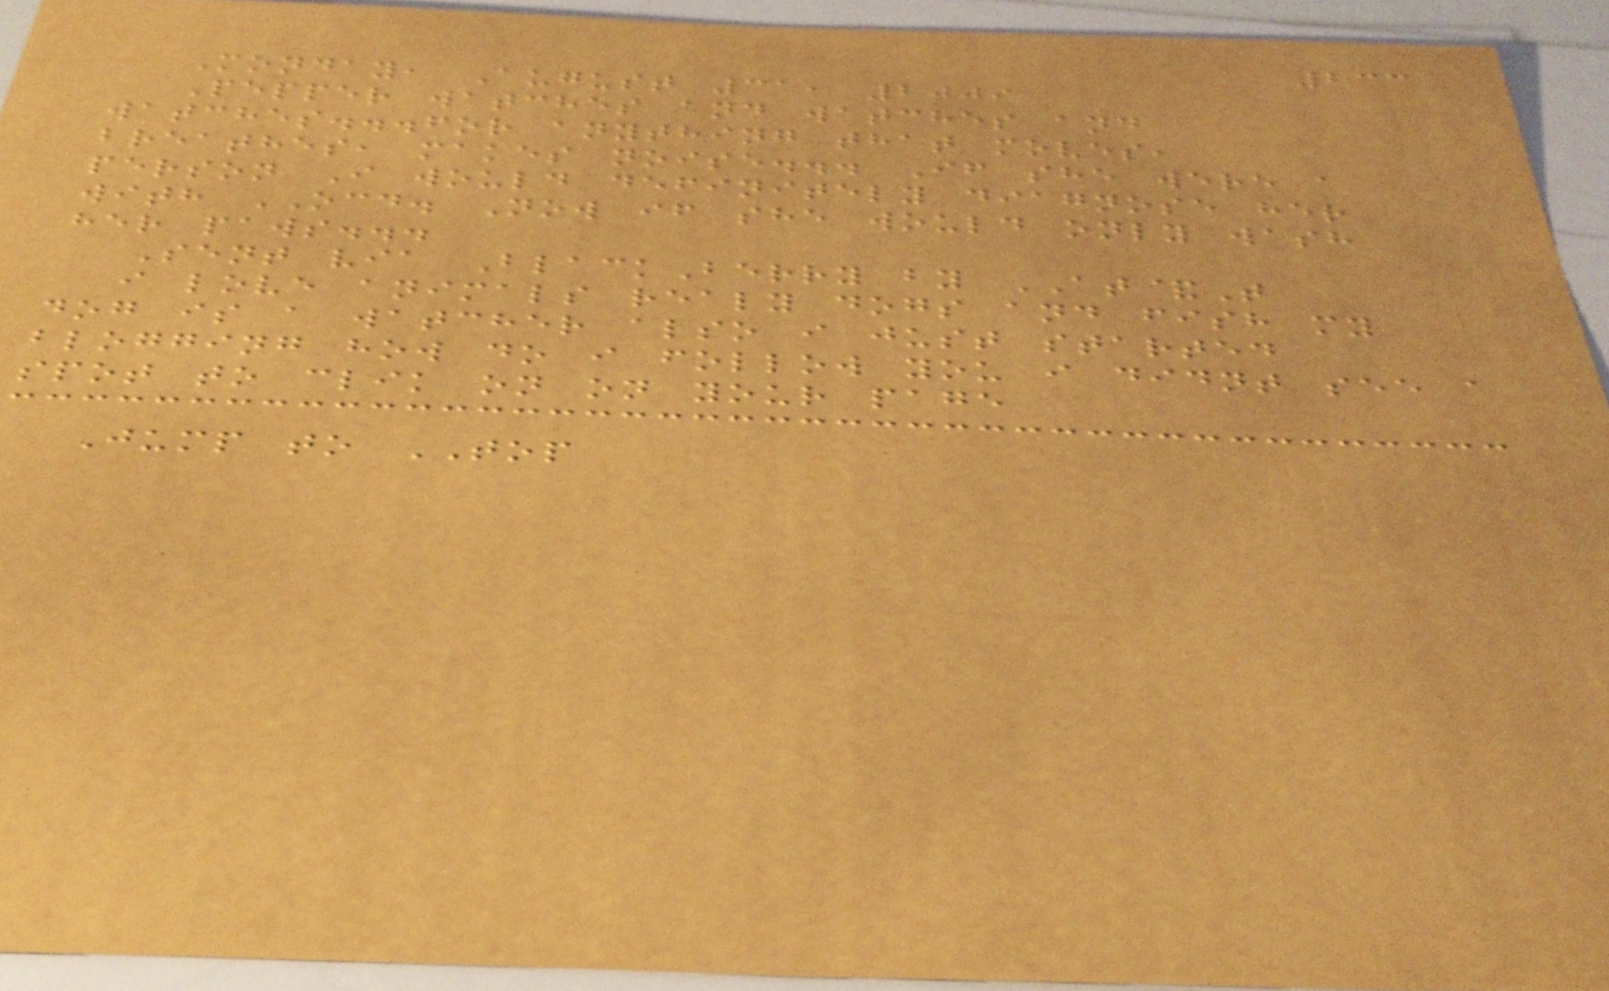233
Monday, August 31, 2009
Pepper watches and watches and
watches...for anything that moves,
breathes, makes noise... If she were a
person I would definitely diagnose her
with OCD. Now if she would only wash
her paws...
Sent via BlackBerry by AT&T
i love animals realy dogs and fish my
dog is a watcher also i just started
blogging how do i follow you i didnt see a
spot to clik on on your page
Jump to TOP
